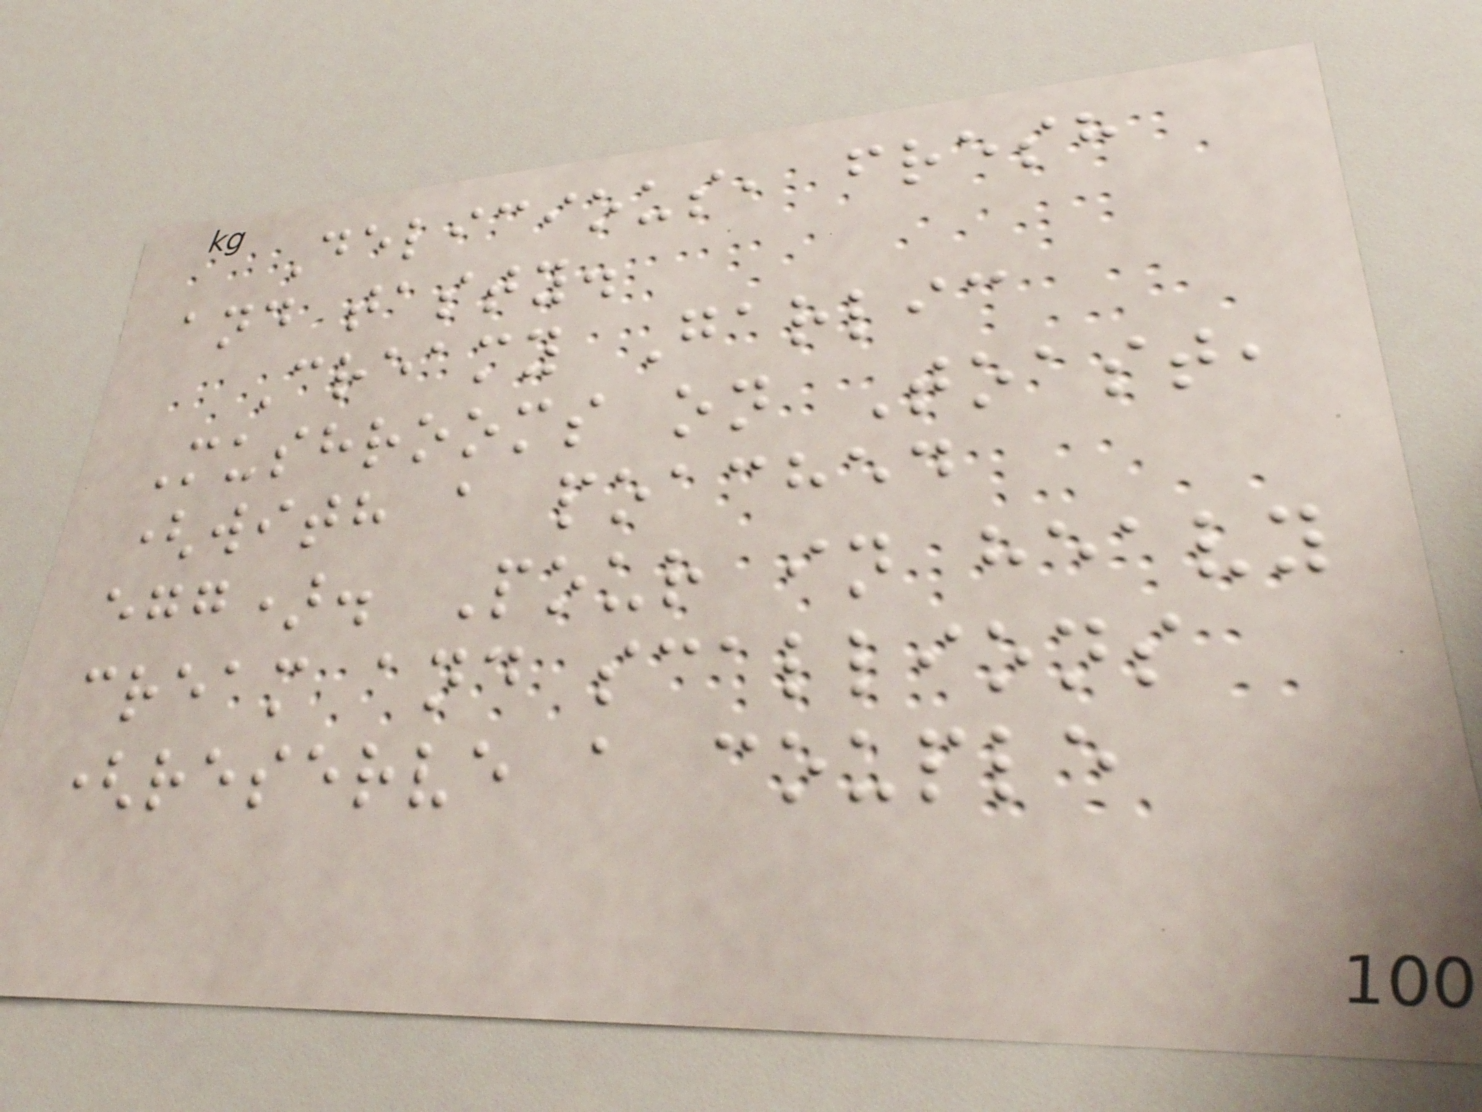Delicious, fresh
and tasty.
Creamy Garlic
Mushrooms on Toast,
(with a poached
egg). Pour in heavy
cream and scallions
(reserve a couple
